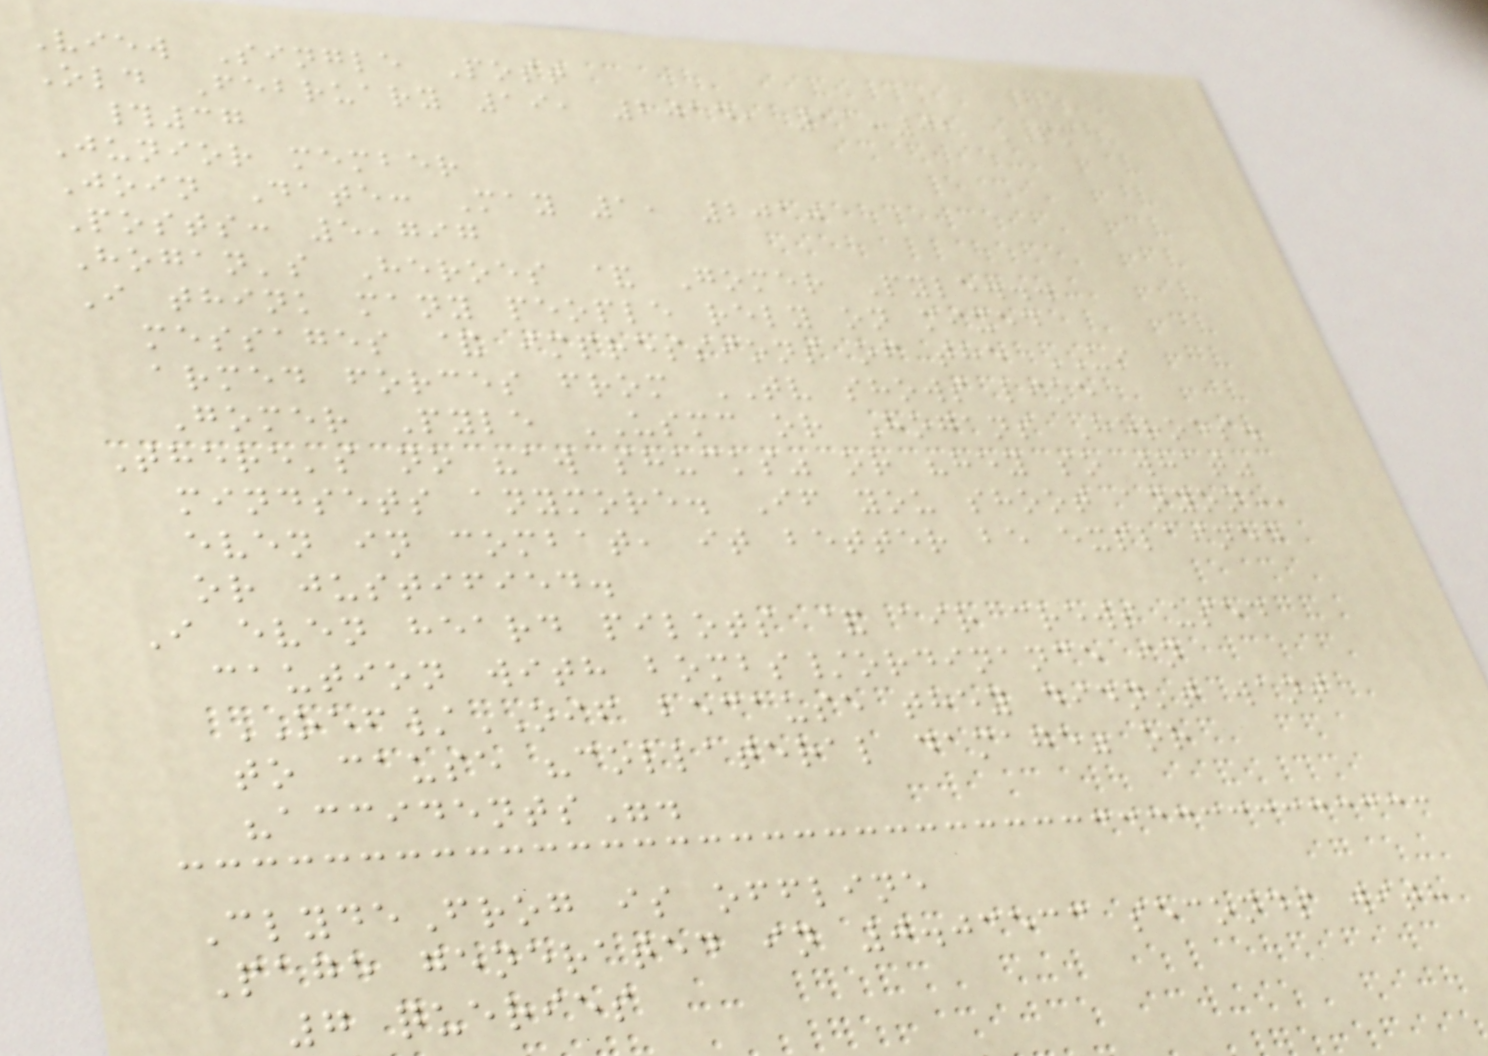View Single Post
Old February 19, 2014, 11:02 PM
#37
Junior member
Join Date: May 1, 2010
Posts: 5,797
Hogan's Heroes & Gomer Pyle...
I think many people rely on mixed
messages & impressions of the US
armed forces from TV shows like
Gomer Pyle USMC or Hogans Heroes.
There's no "aw shucks" or "hey so what"
mindsets anymore. If you shoot anyone,
even in combat, it better be explained
or justified.
I even heard pilots & air crews used
caution with bombs/ordinance in
OEF/OIF because they didn't want
to cause "collateral damage" or
"accidents".
ClydeFrog is offline
Page generated in 0.03533 seconds with
7 queries
